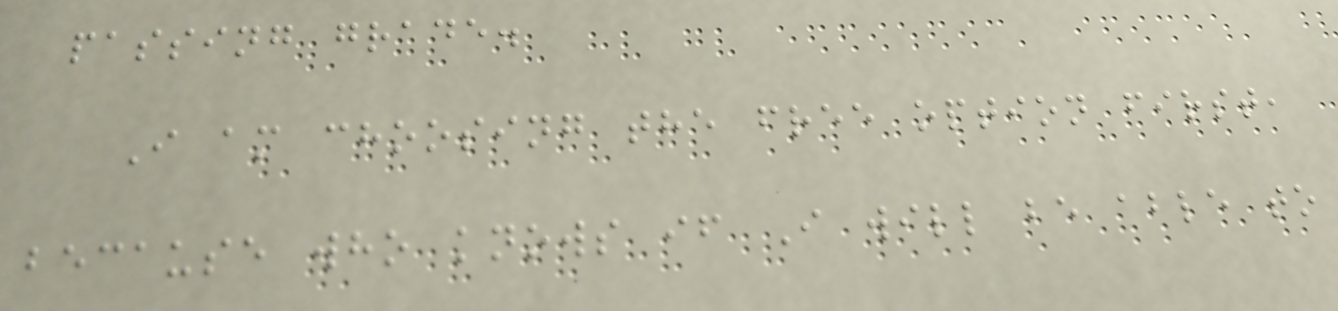passing grade.
I am choosing the free option first,
because who knows if I will be able to
